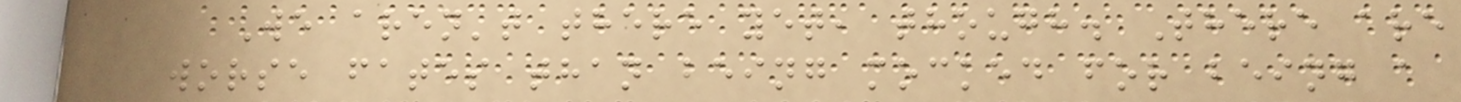We aren't there yet, though. There are
worse fates than being mocked for being a
